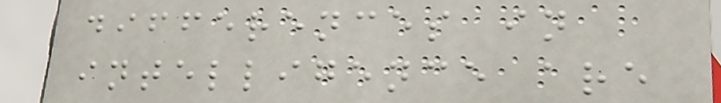differences in
intelligence are
